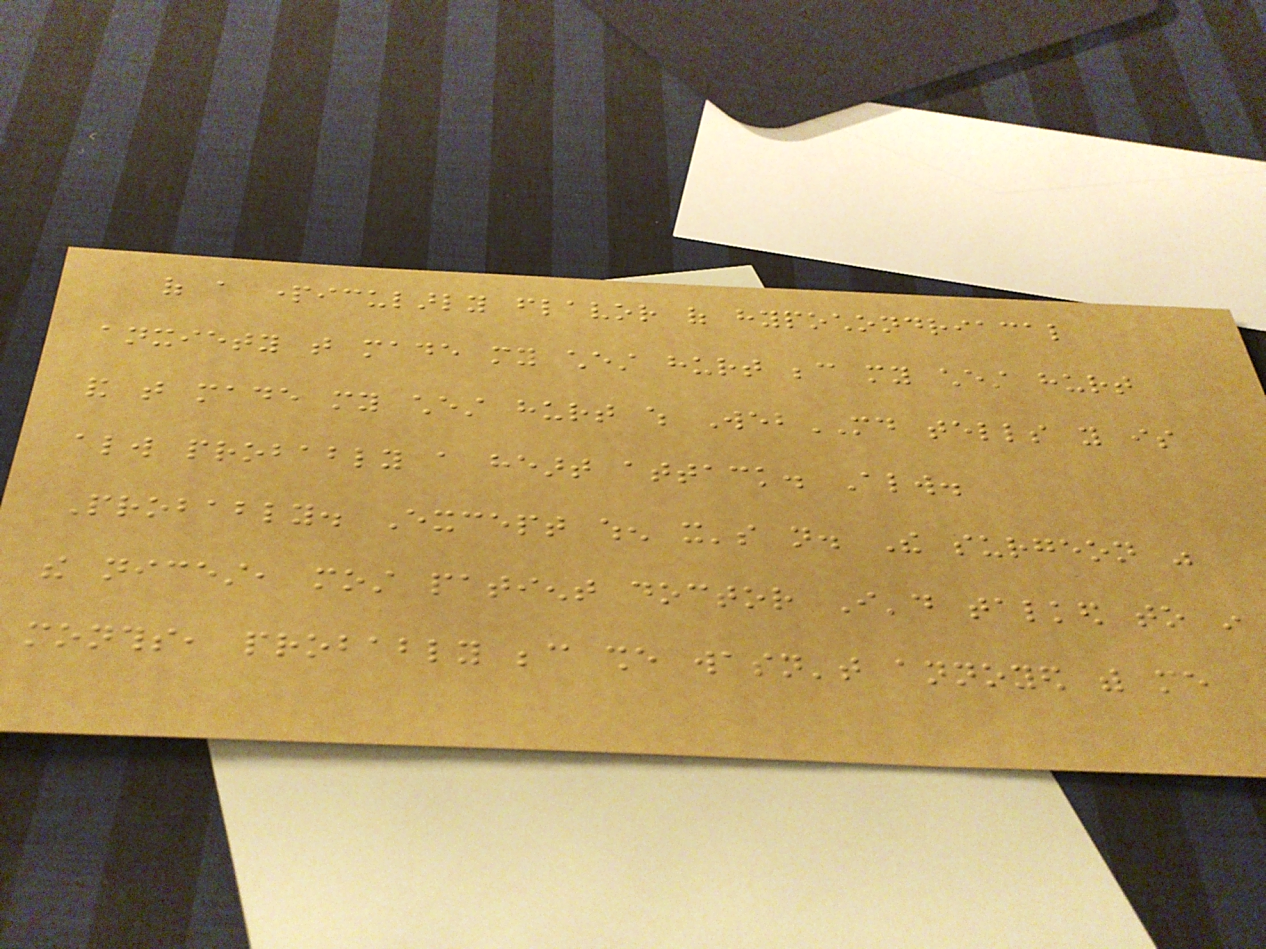of a particularly flavor of hypochondriacal
anxiety that made my chest hurt because my chest hurt
and that made my chest hurt which WebMD tells you is
always probably a heart attack. Always.
Probably. Except when it's not. The surgeon was
the nicest, most patient doctor I'd talked to in
months, probably because she wasn't annoyed with me
